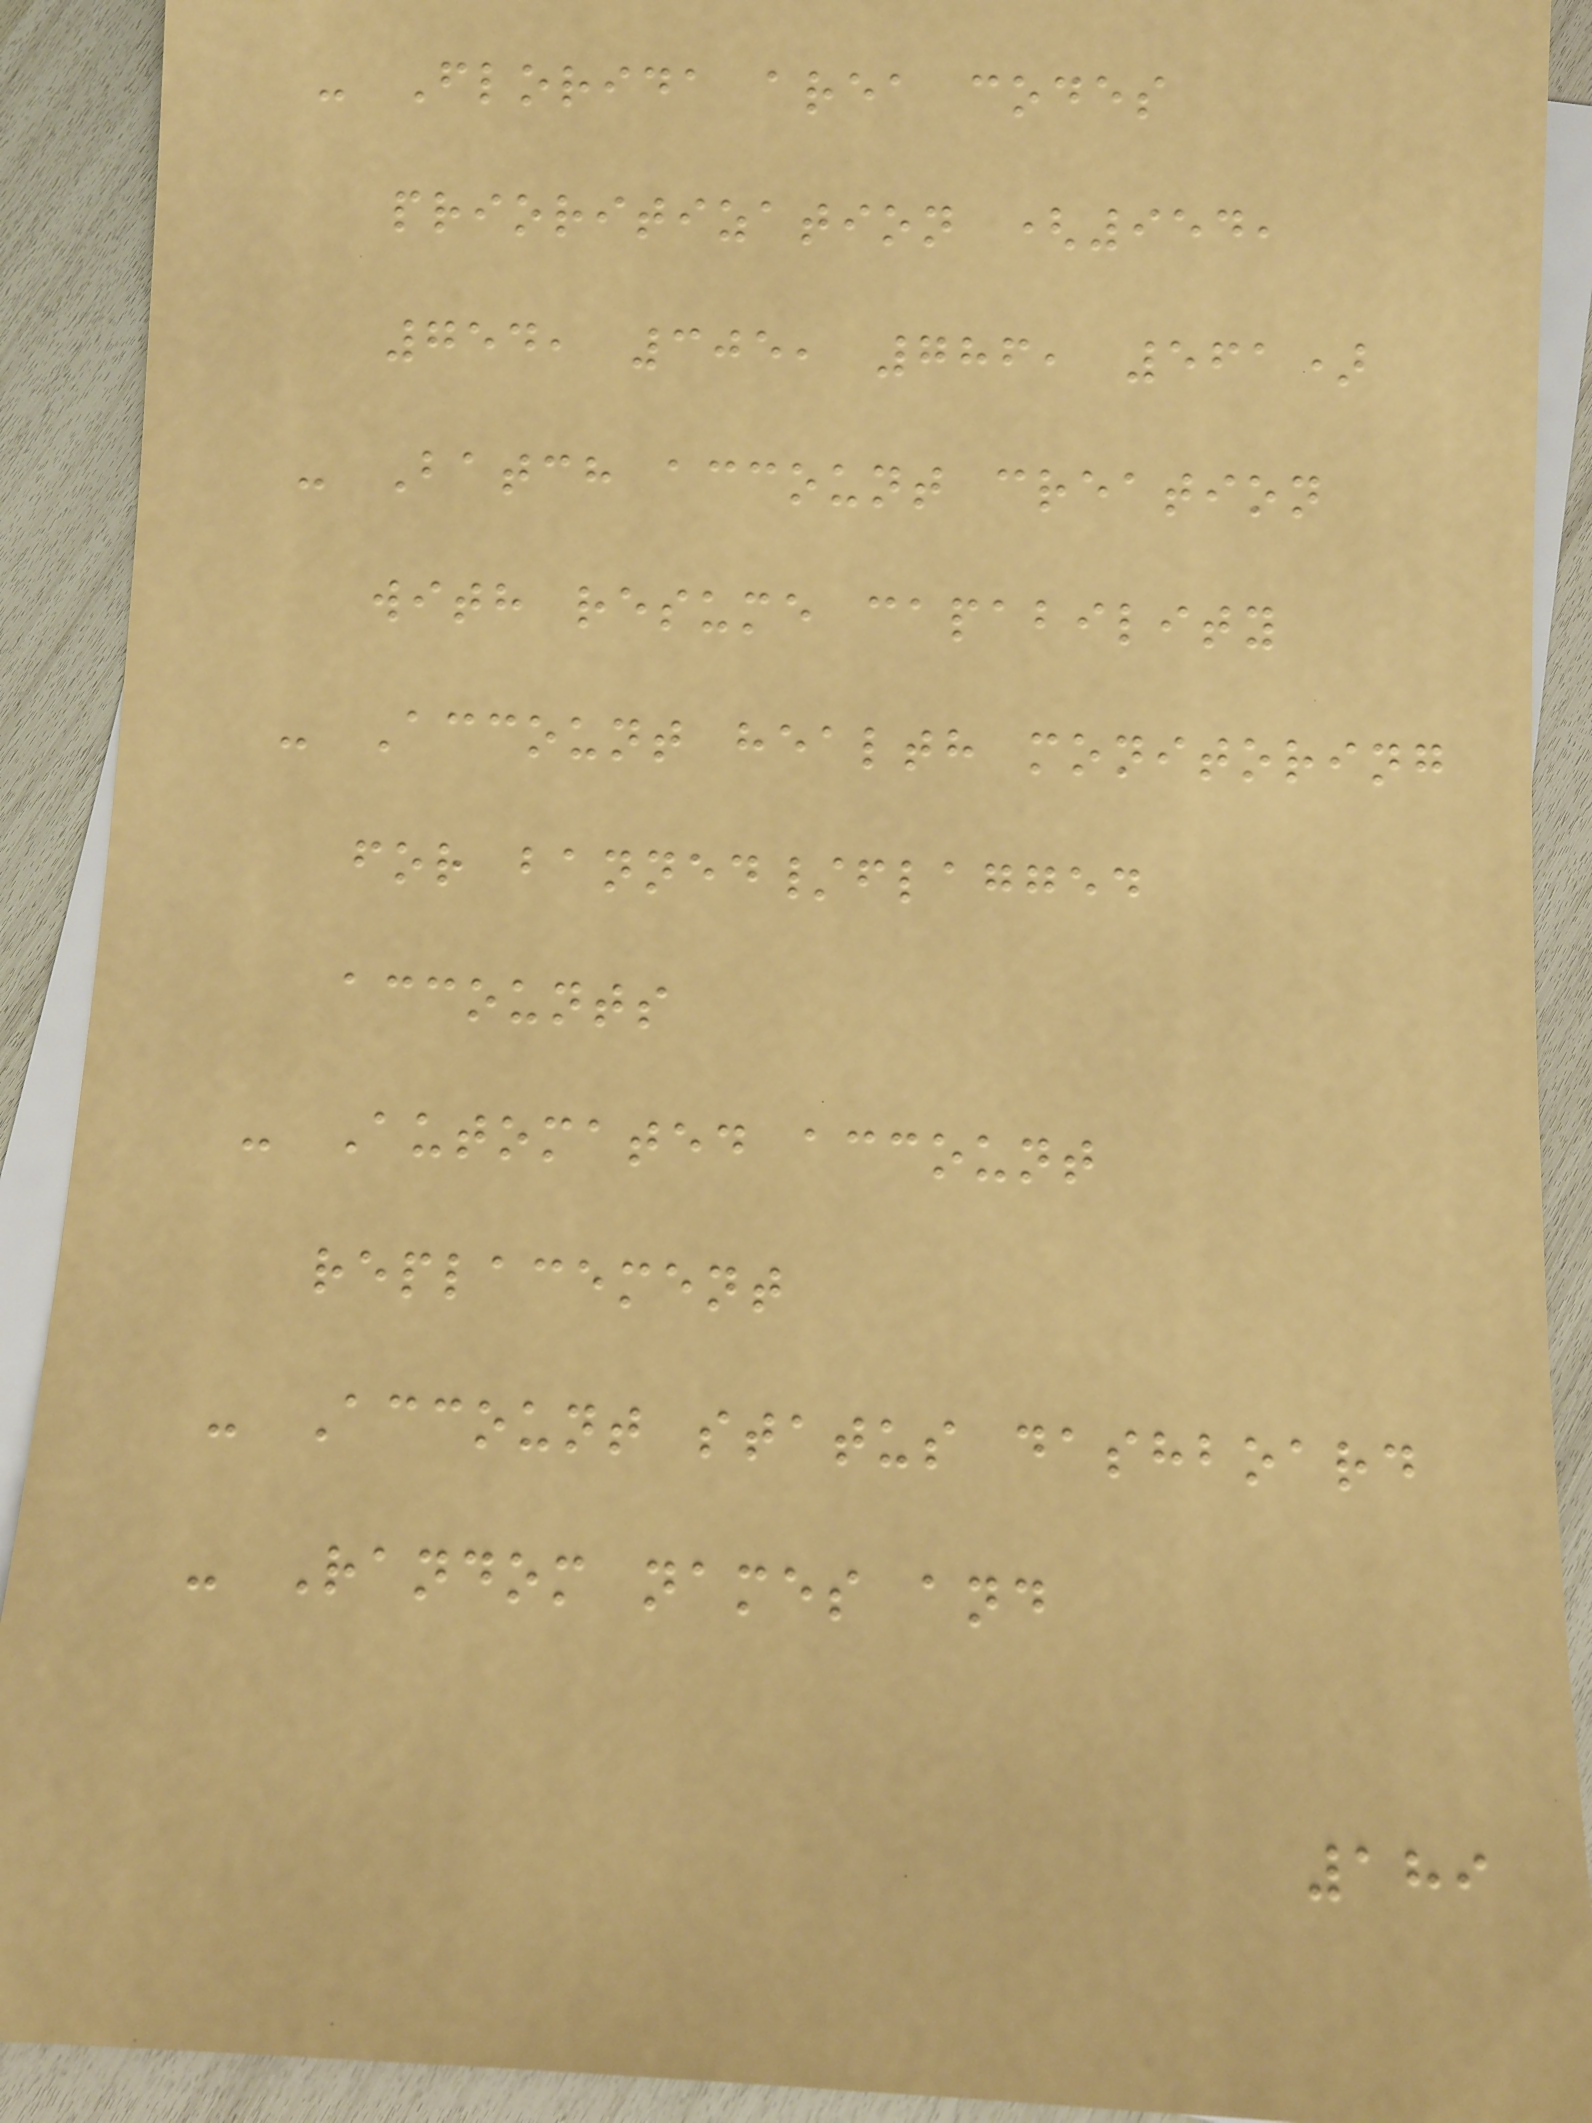- Florida area codes
prioritization (954,
754, 305, 786, 561)
- Batch account creation
with resume capability
- Account health monitoring
for banned/flagged
accounts
- Automated account
replacement
- Account status dashboard
- Random names and
189
